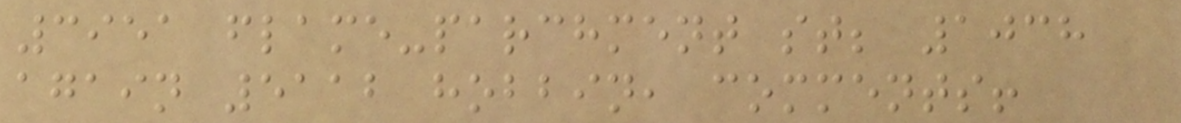3951 flame-parchment st; 1038
again 5112 hobbin, comments!
